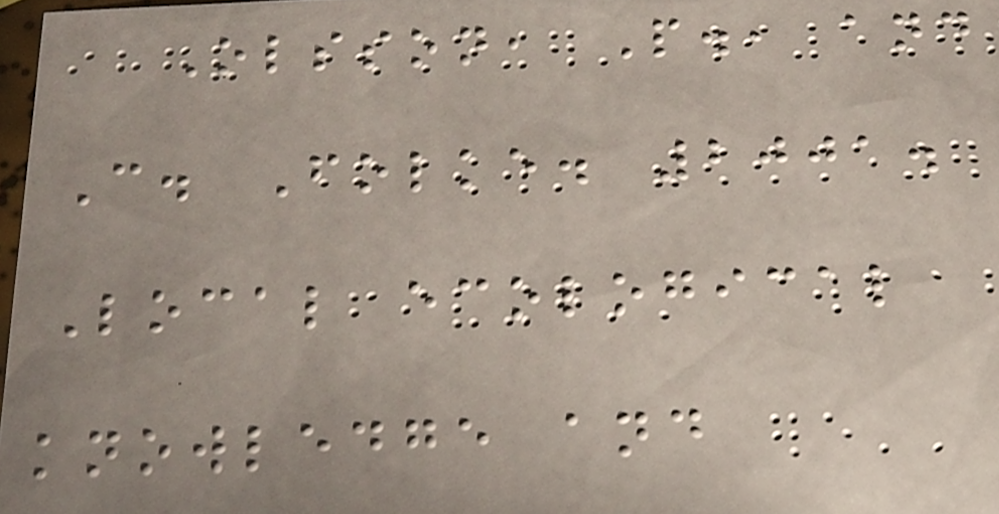Olsson, P., and
C. Folke. 2001.
Local ecological
knowledge and
